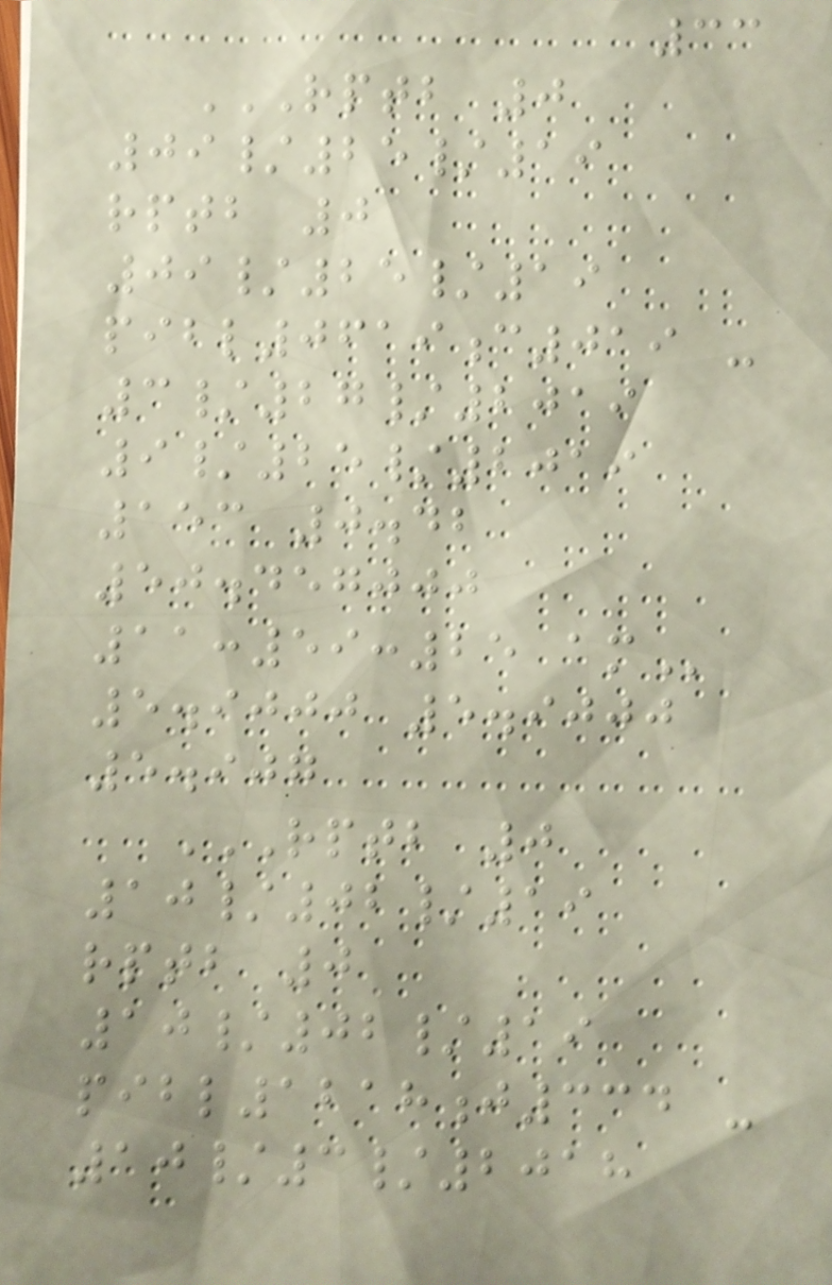33
RPTB 0
09/25/19
RPTB 0
09/25/19
PIBL0619C019 -
3/27/2019
9/25/2019
153 0.42
50.457000
11:59:25 AM
5.9000 5.9000
5.907
RPTB 0
10/02/19
RPTB 0
10/02/19
PIBL1218J334 -
10/3/2018
